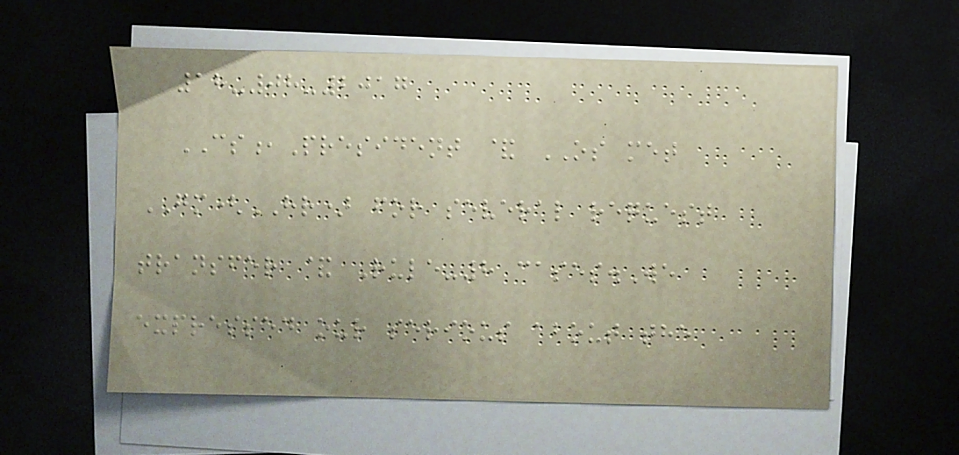18-08-2017
CS,President & OS met
GM(HR) for several request
transfer & Rule-8 cases.We
expressed our serious about the
